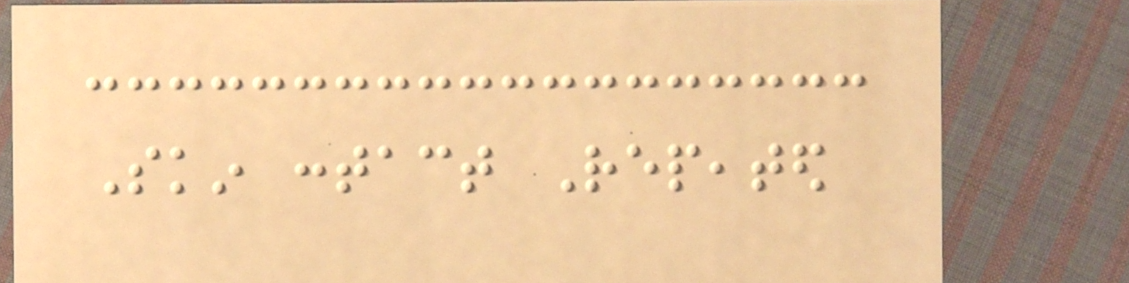Skin contact Repeated
